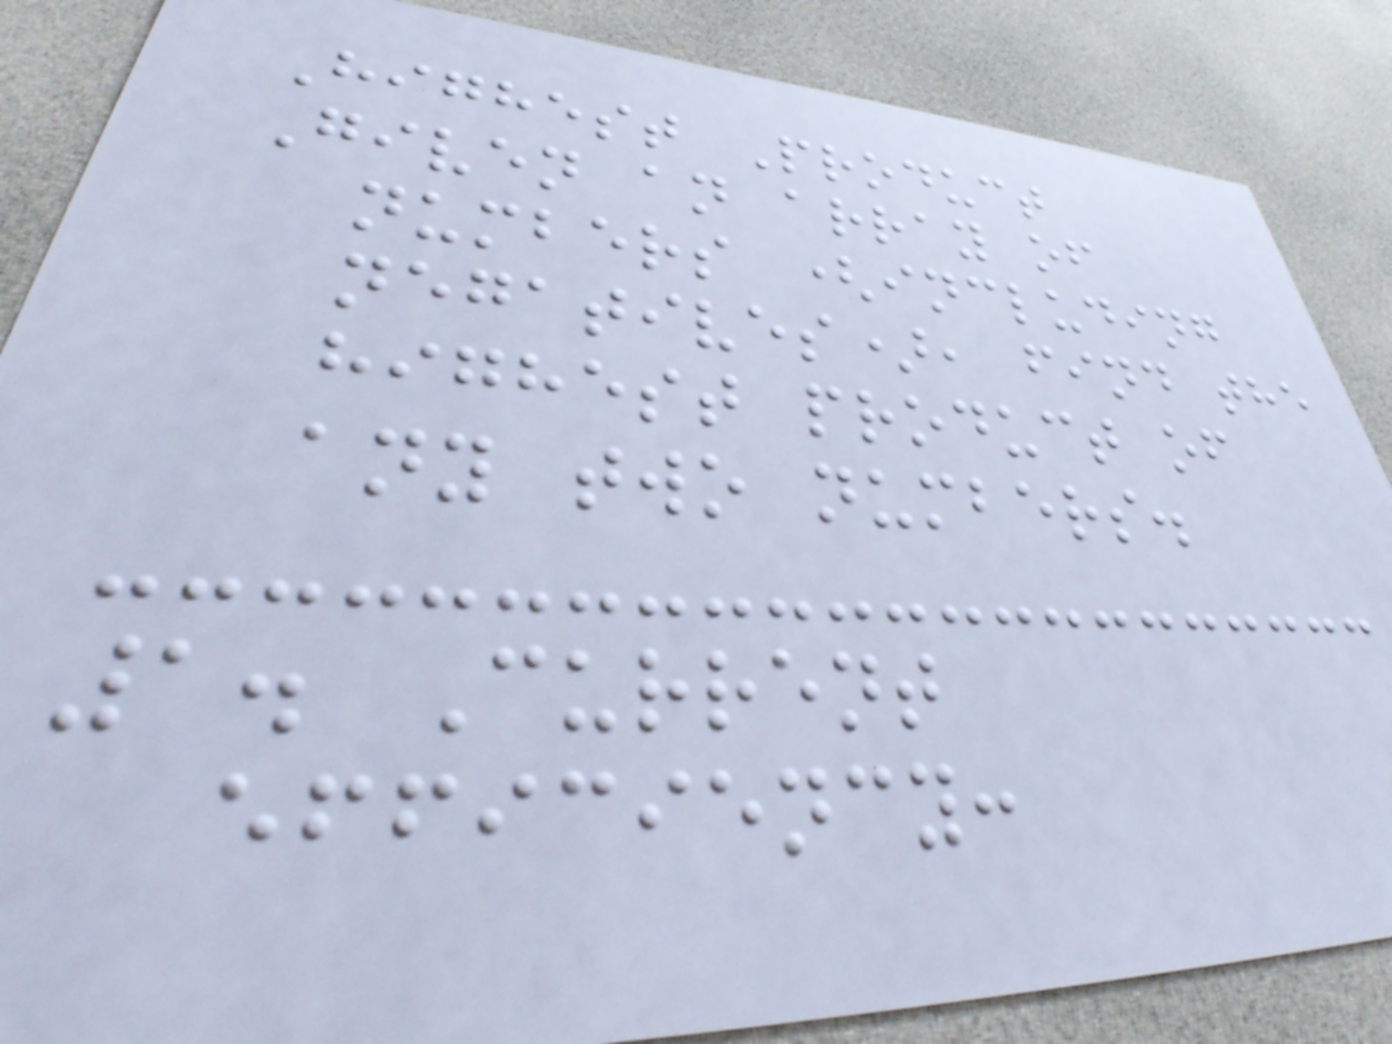Highest Product
Given an array of
numbers (including
negatives), find the
highest product of
any two numbers.
1. Current
efficiency:
